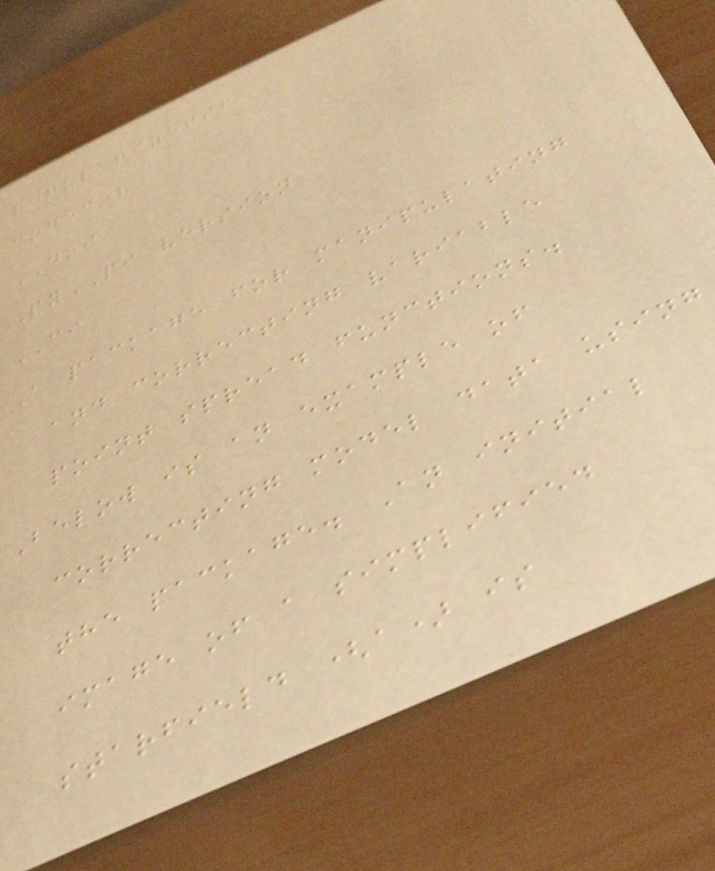regularizepsf
codecov
DOI
PyPI version
CI
A package for manipulating
and correcting variable
point spread functions.
Below is an example of
correcting model data using
the package. An initial
image of a simplified
starfield (a) is
